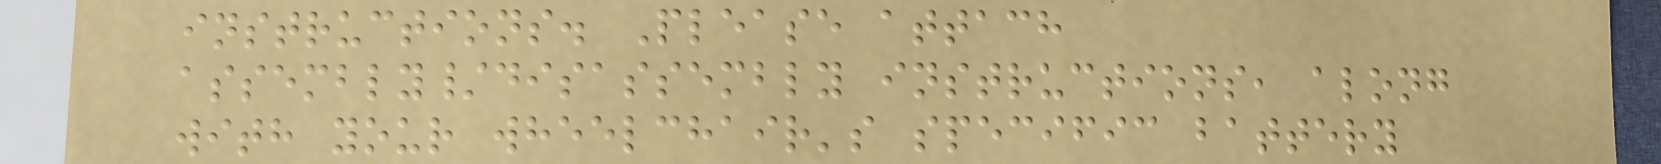instructions. Please attach
assembly/disassembly instructions, along
with your wheelchair's specific battery
